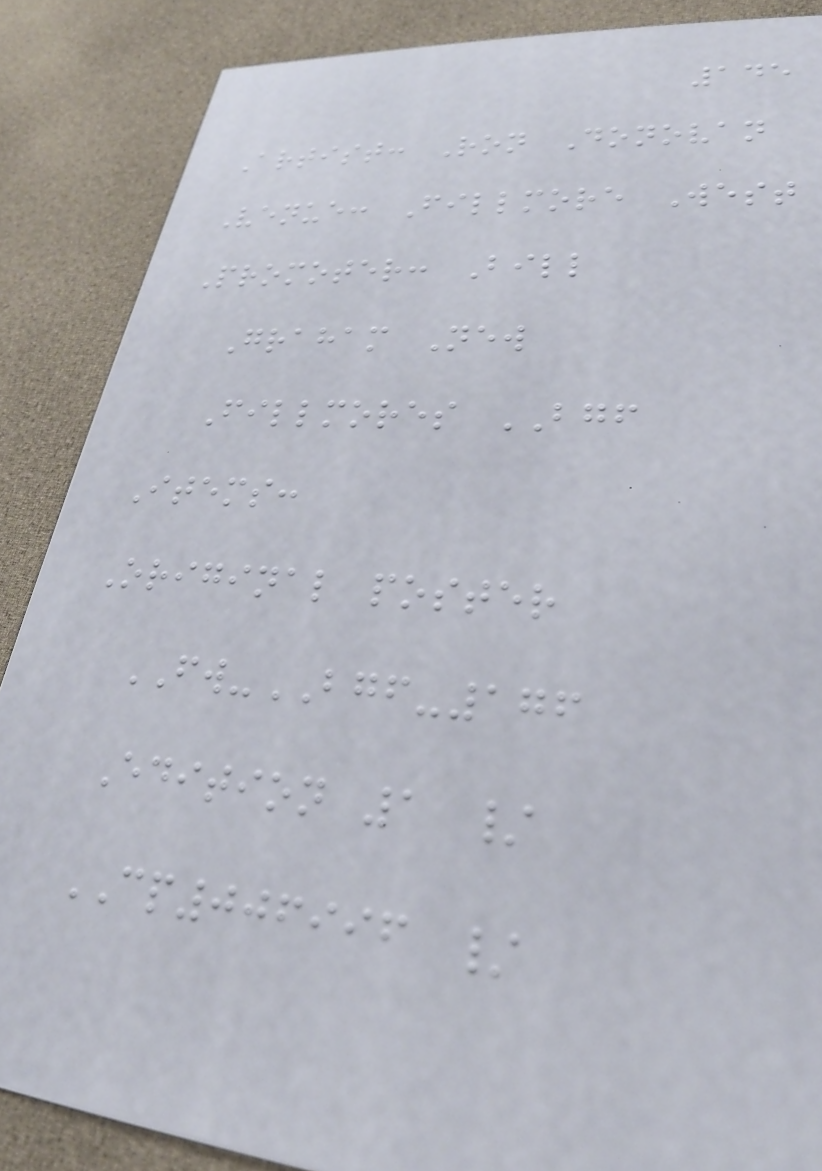145
Artist: Ron Donovan
Venue: Fillmore West
Promoter: Bill
Graham New
Fillmores BGF
Items:
Original poster
FW-BGF-176
Edition 1 /
CP006996 /
